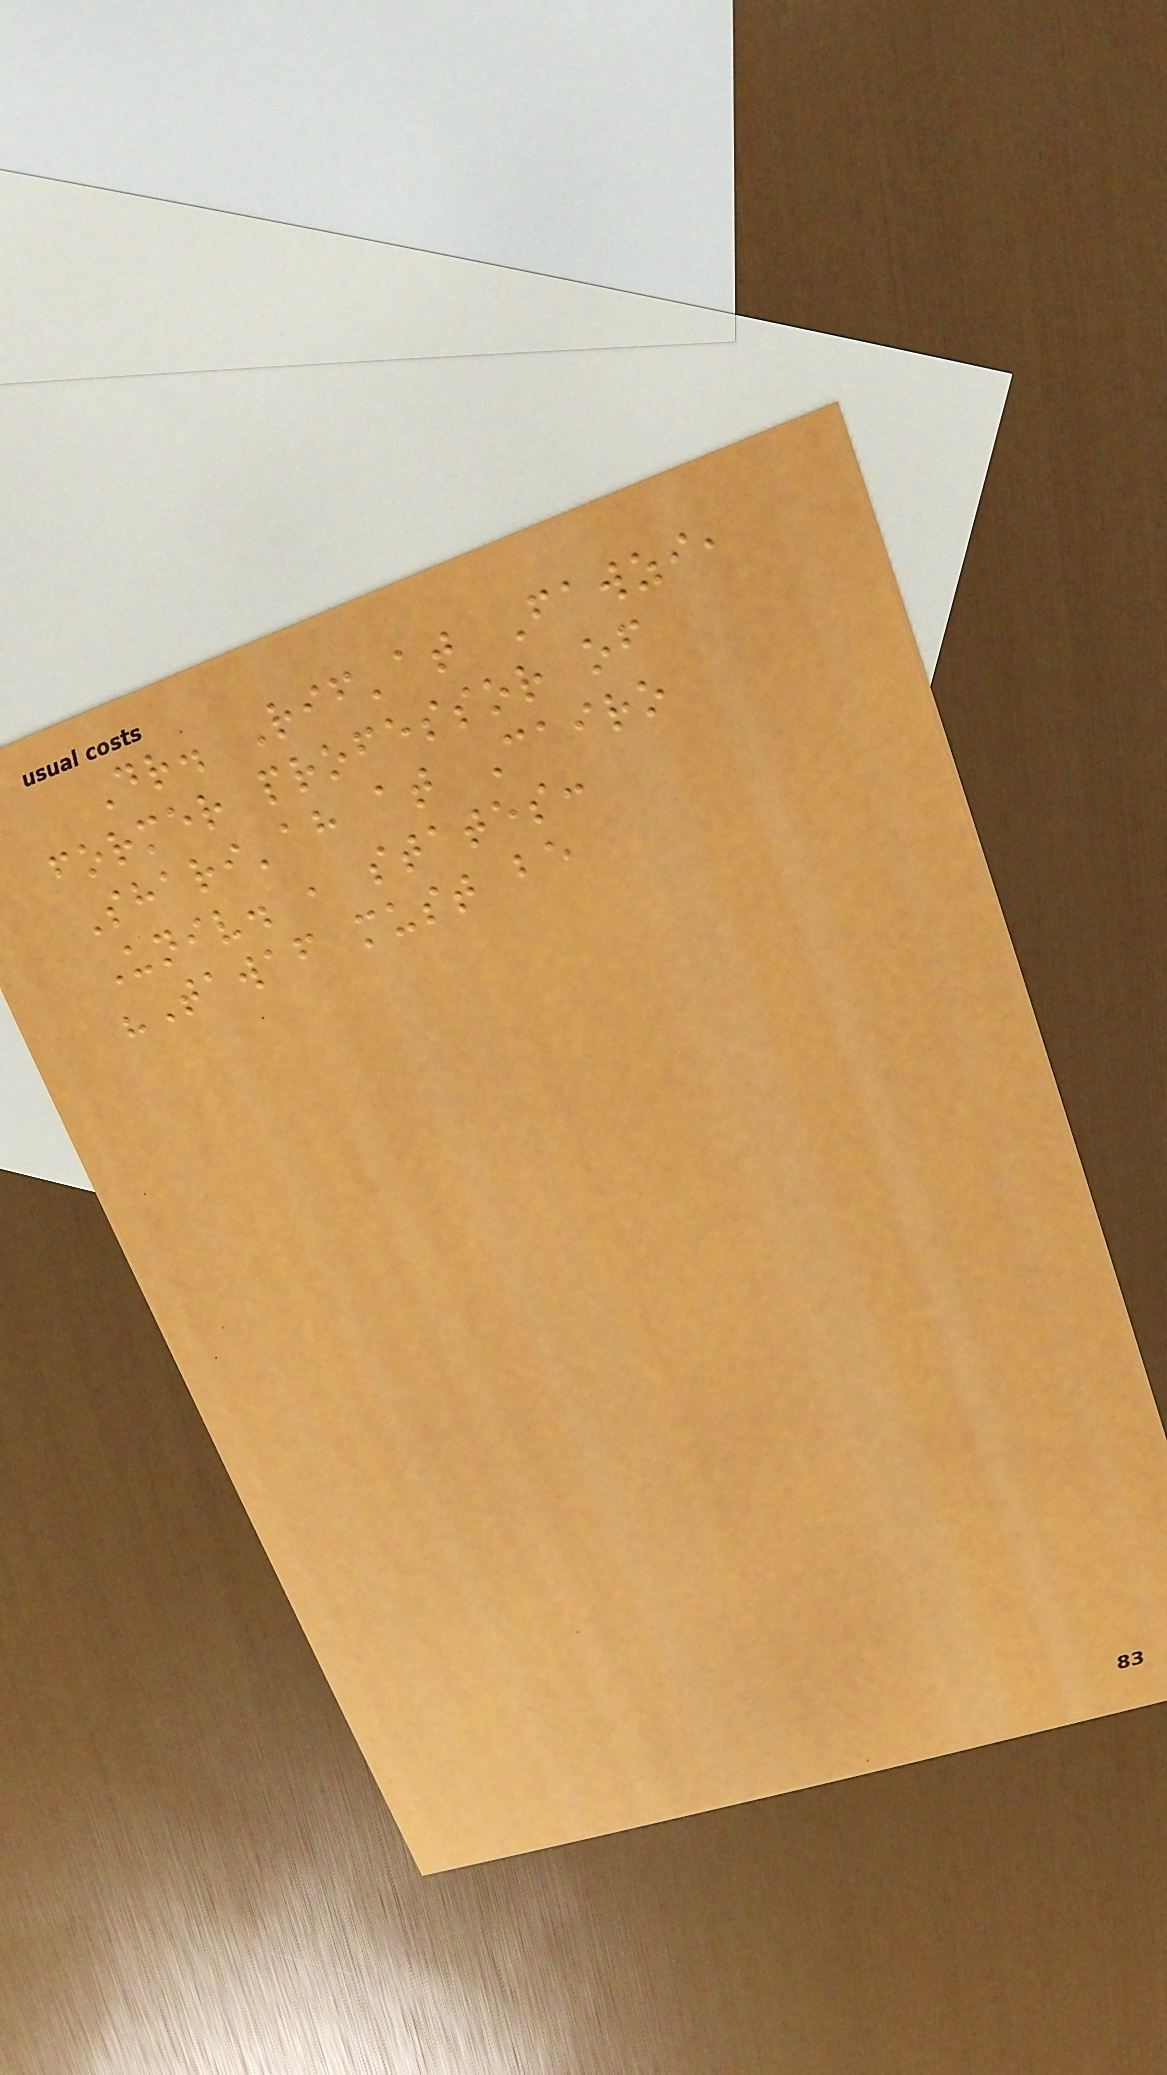Dr. Rif'at Fawzi,
former professor of
Shari'ah at Cairo
Univ. , states:
"Tawaf must be
